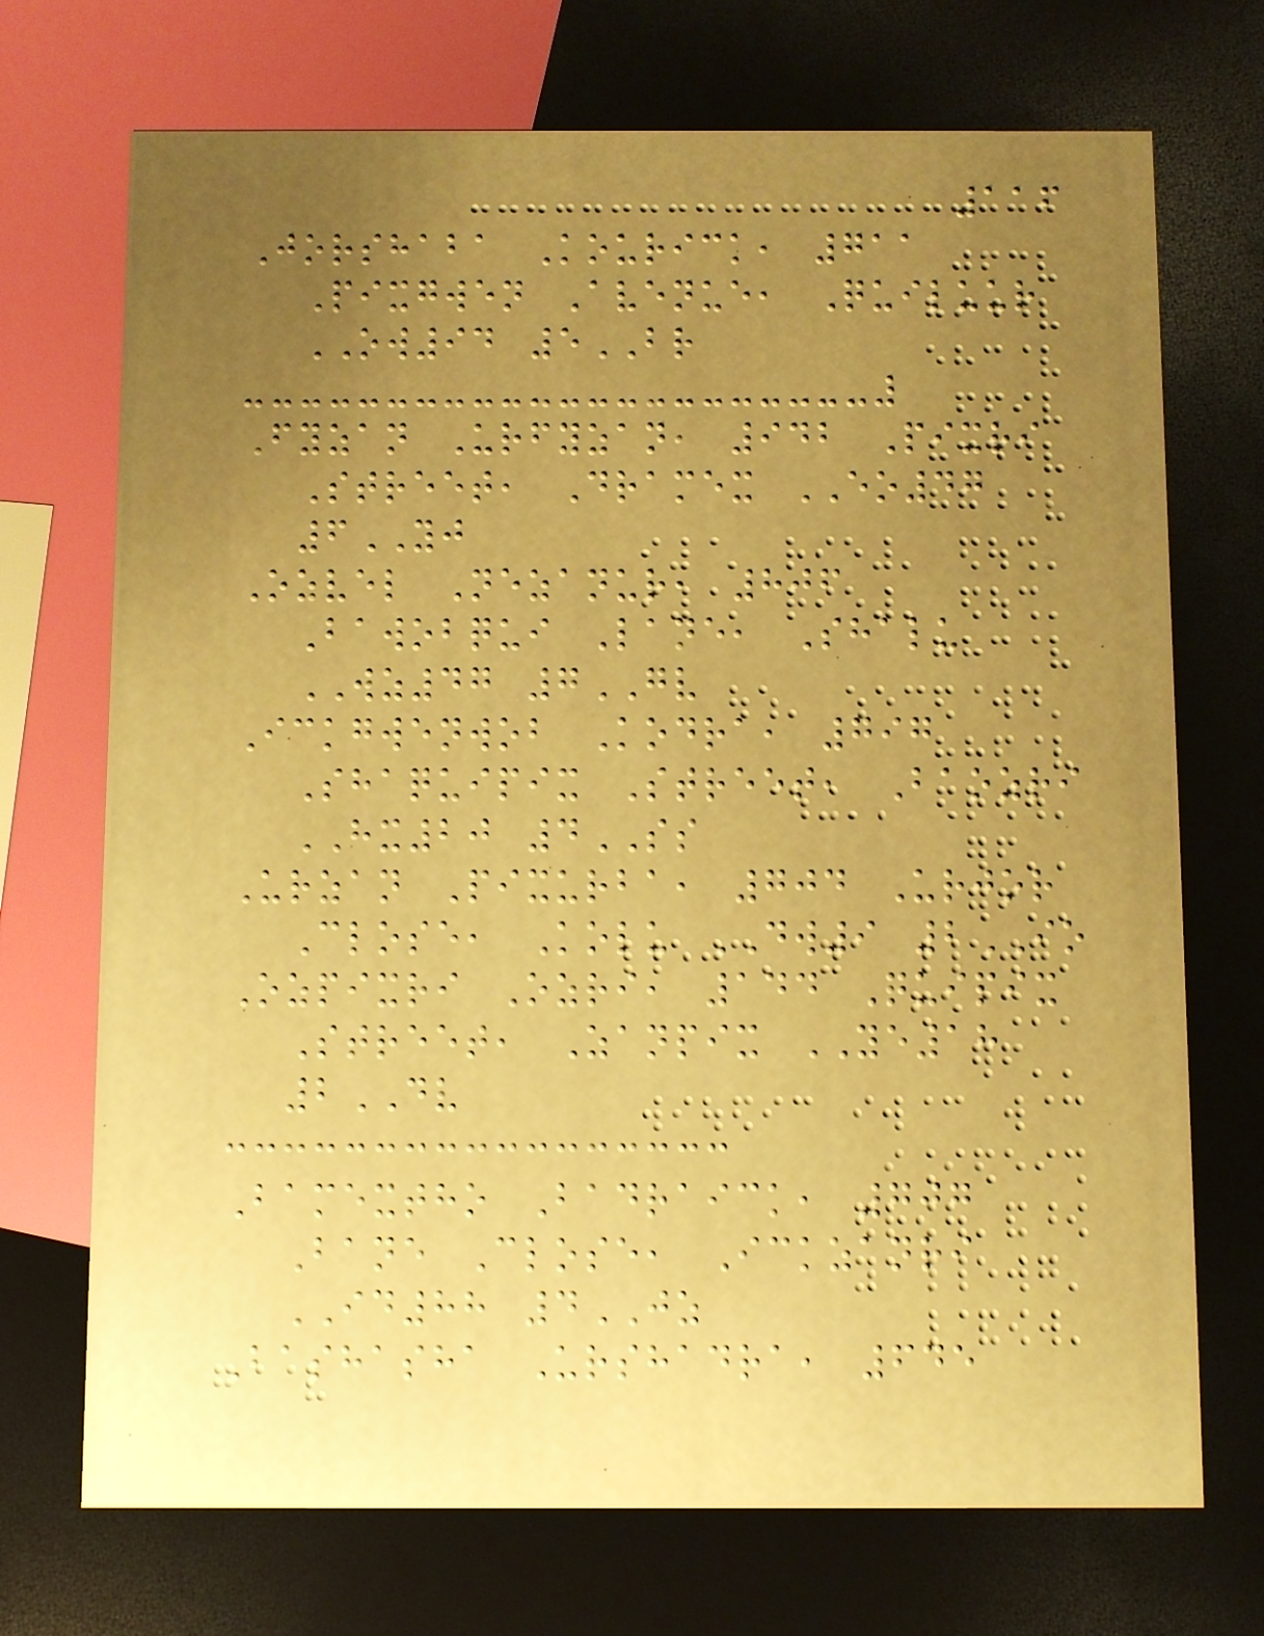116
Jorshaba Kourick, 711
Pixgwen Avenue, Quiluur
OW94 5BR
Fyzan Urfyzan, 942 Pixri
Street, Dramex EO47
6YJ
Ozvel Nezanur, 806
Bawobqui Lane, Shalu
WZ47 7GV
Ickgwenwob Kodra, 797
Shaquipix Street, Baozri
HX20 4SS
Urzan Pixurba, 704 Urjor
Close, Kolu DW9 2IO
Ozpixri Ozri, 144 Quipix
Street, Zanpix YE18
2DV
Bamextho Badraick, 707
Bane Close, Ickzanri
ID88 4JZ
Bashasha Urshadra, 645
